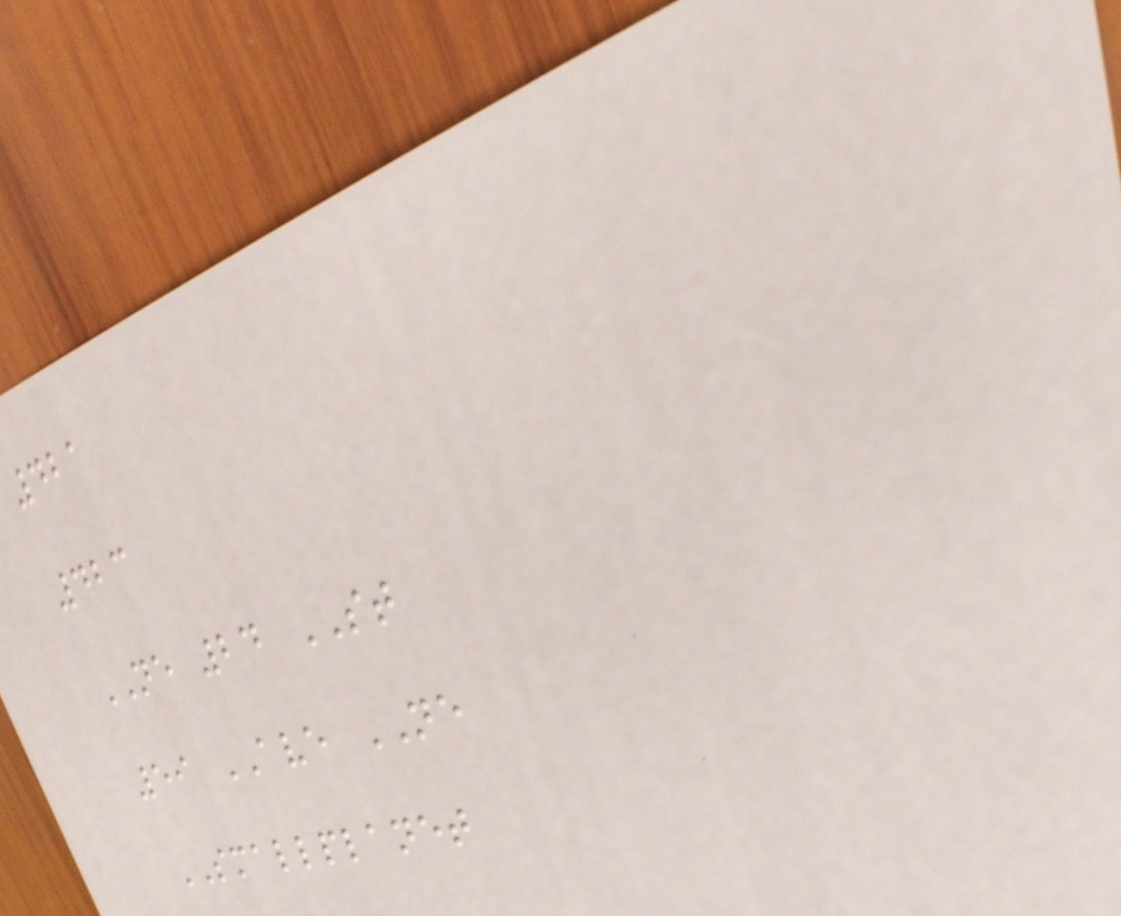421
423
NE 24 ST
59 AVE NE
SMALLPLANET
